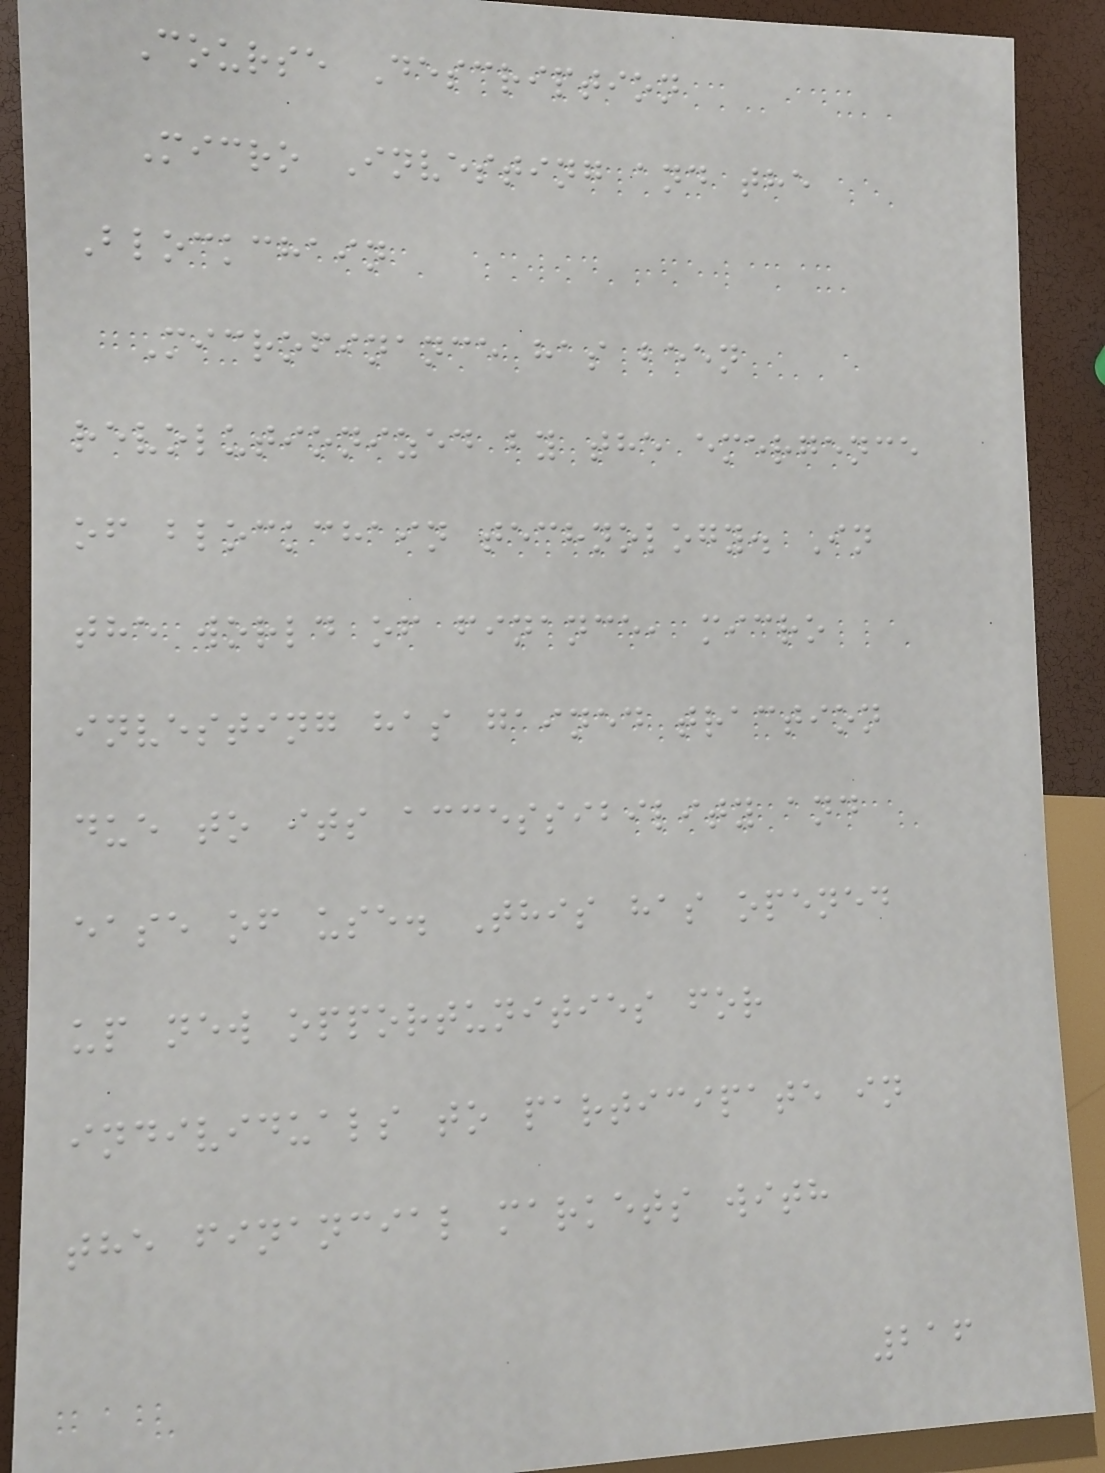Course Description
Micro Investing and the
Blockchain
Microfinance has been
revolutionized by the emergence
of blockchain technology. In
the world of finance, micro
investing has gained traction
due to its accessibility and
ease of use. This has opened
up new opportunities for
individuals to participate in
the financial markets with
216
